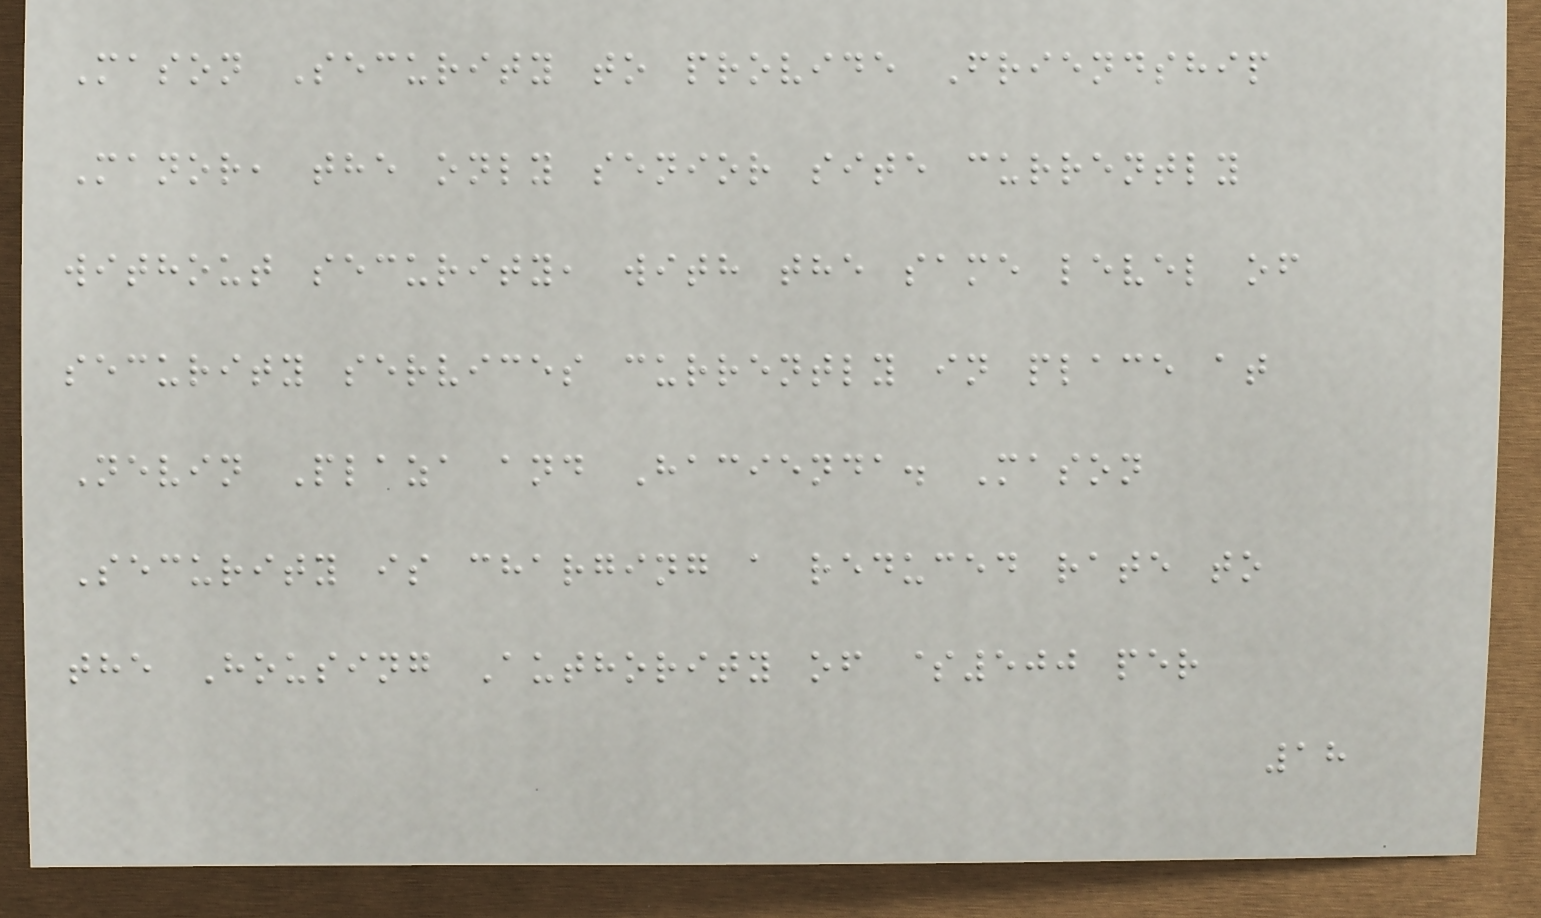Mason Security to provide Friendship
Manor, the only senior site currently
without security, with the same level of
security services currently in place at
Nevin Plaza and Hacienda. Mason
Security is charging a reduced rate to
the Housing Authority of $500 per
18
